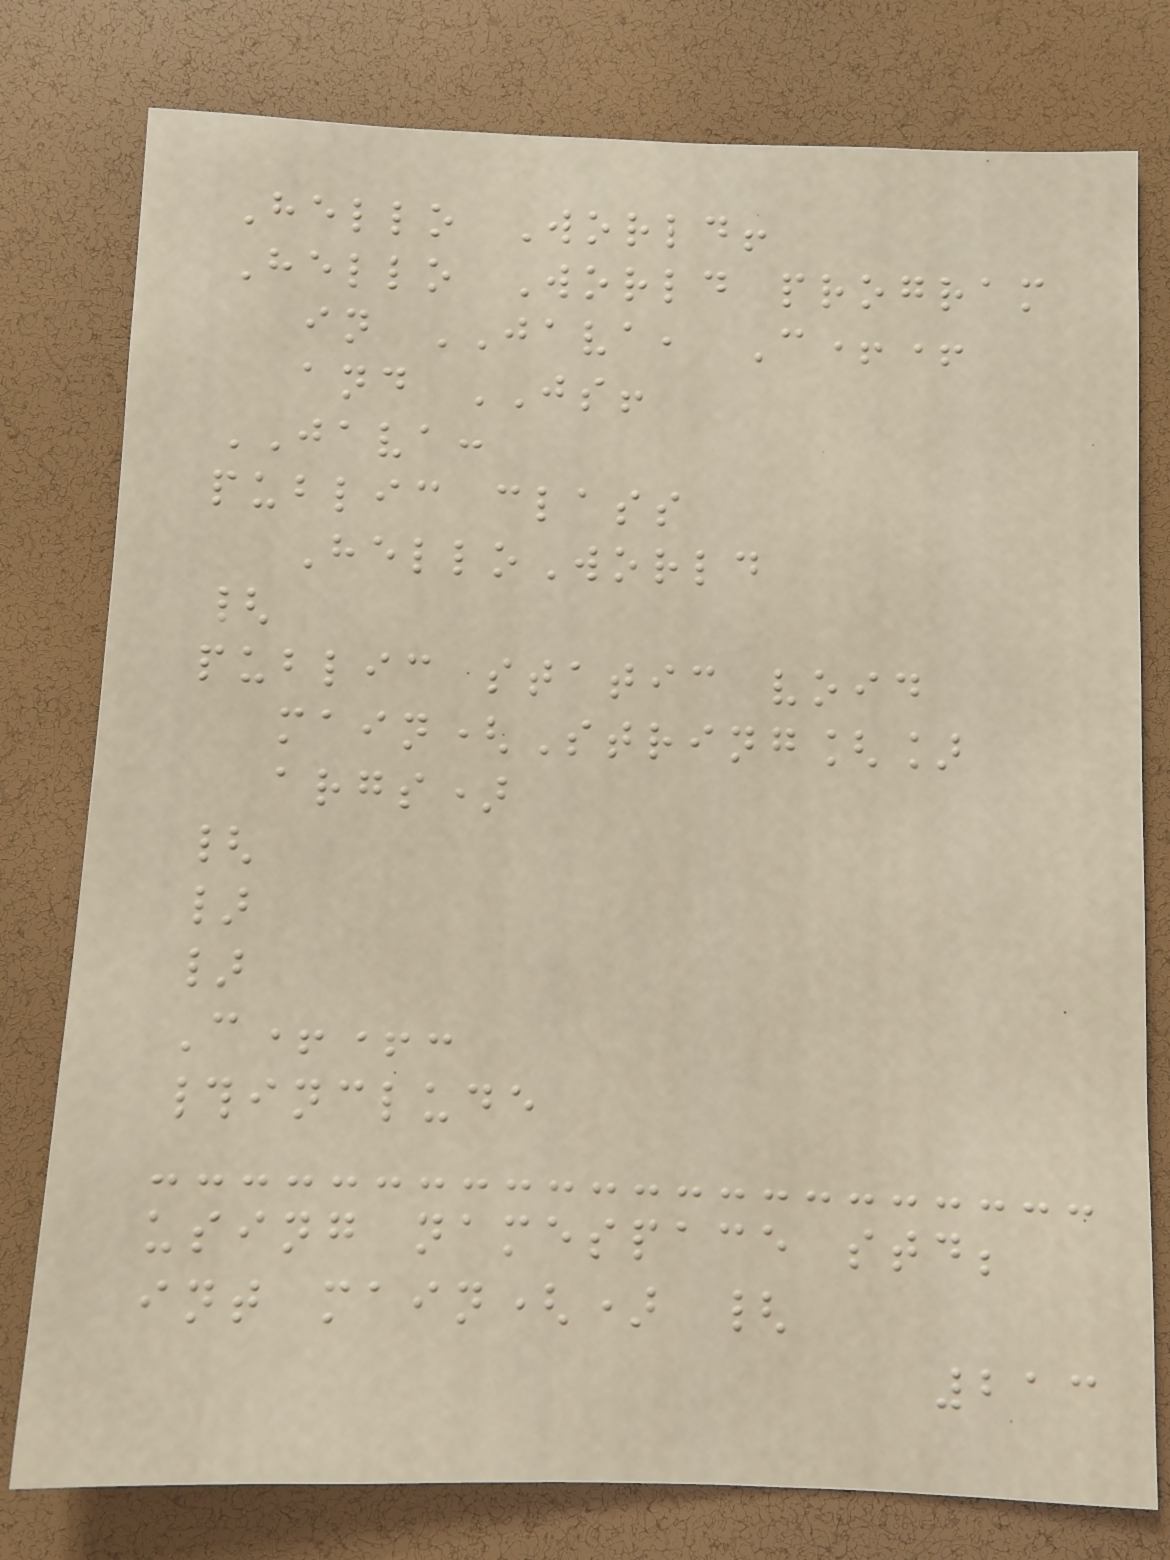Hello World!
Hello World program
in JAVA, C++
and JS!
JAVA:
public class
HelloWorld
{
public static void
main(String[]
args)
{
}
}
C++:
#include
using namespace std;
int main() {
213
